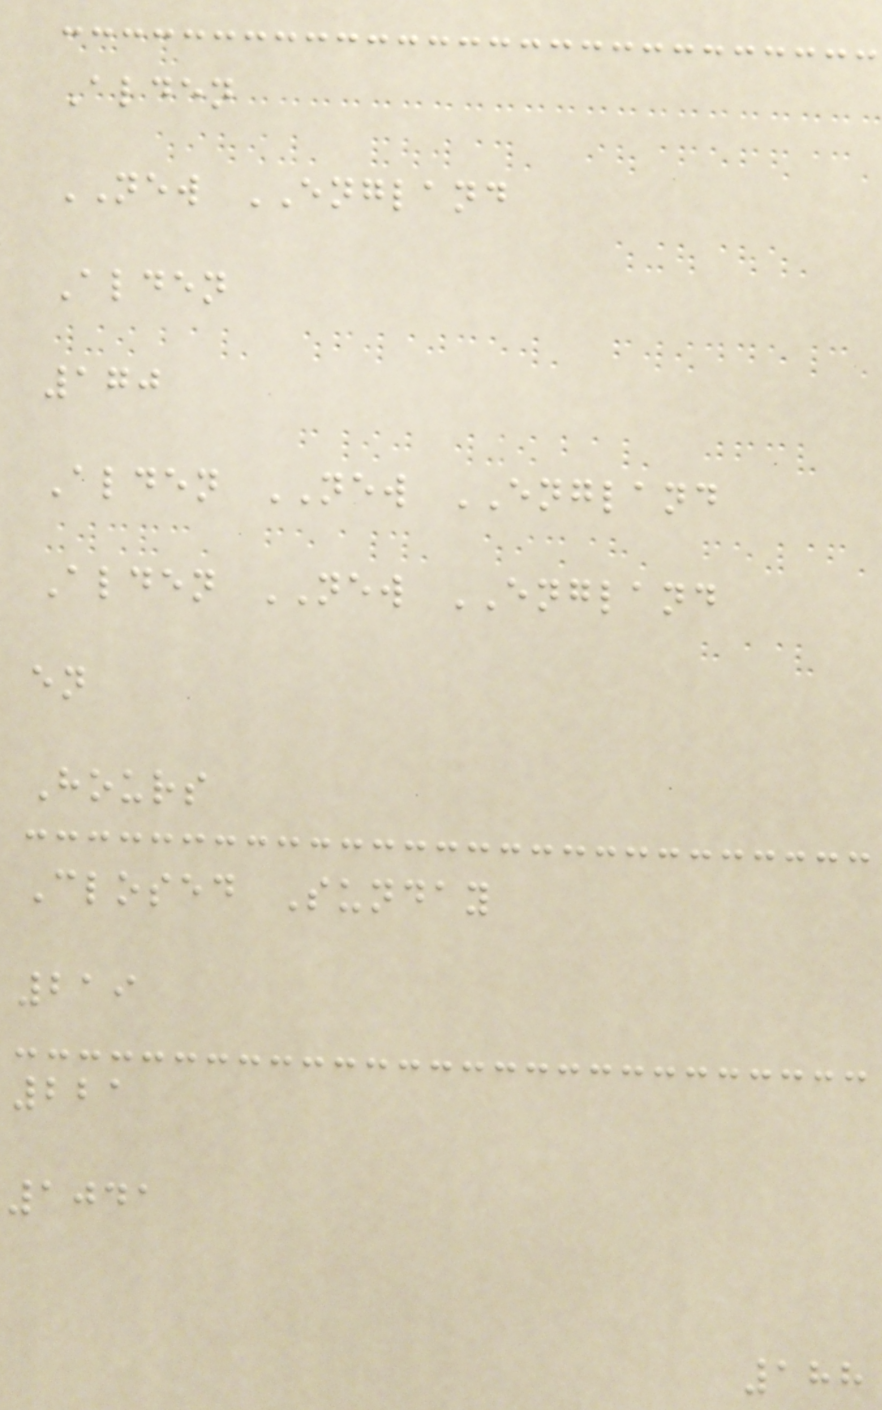Alden
NEW ENGLAND
Alden
170
Alden NEW ENGLAND
Alden NEW ENGLAND
en
Hours
Closed Sunday
219
221
1041
188
